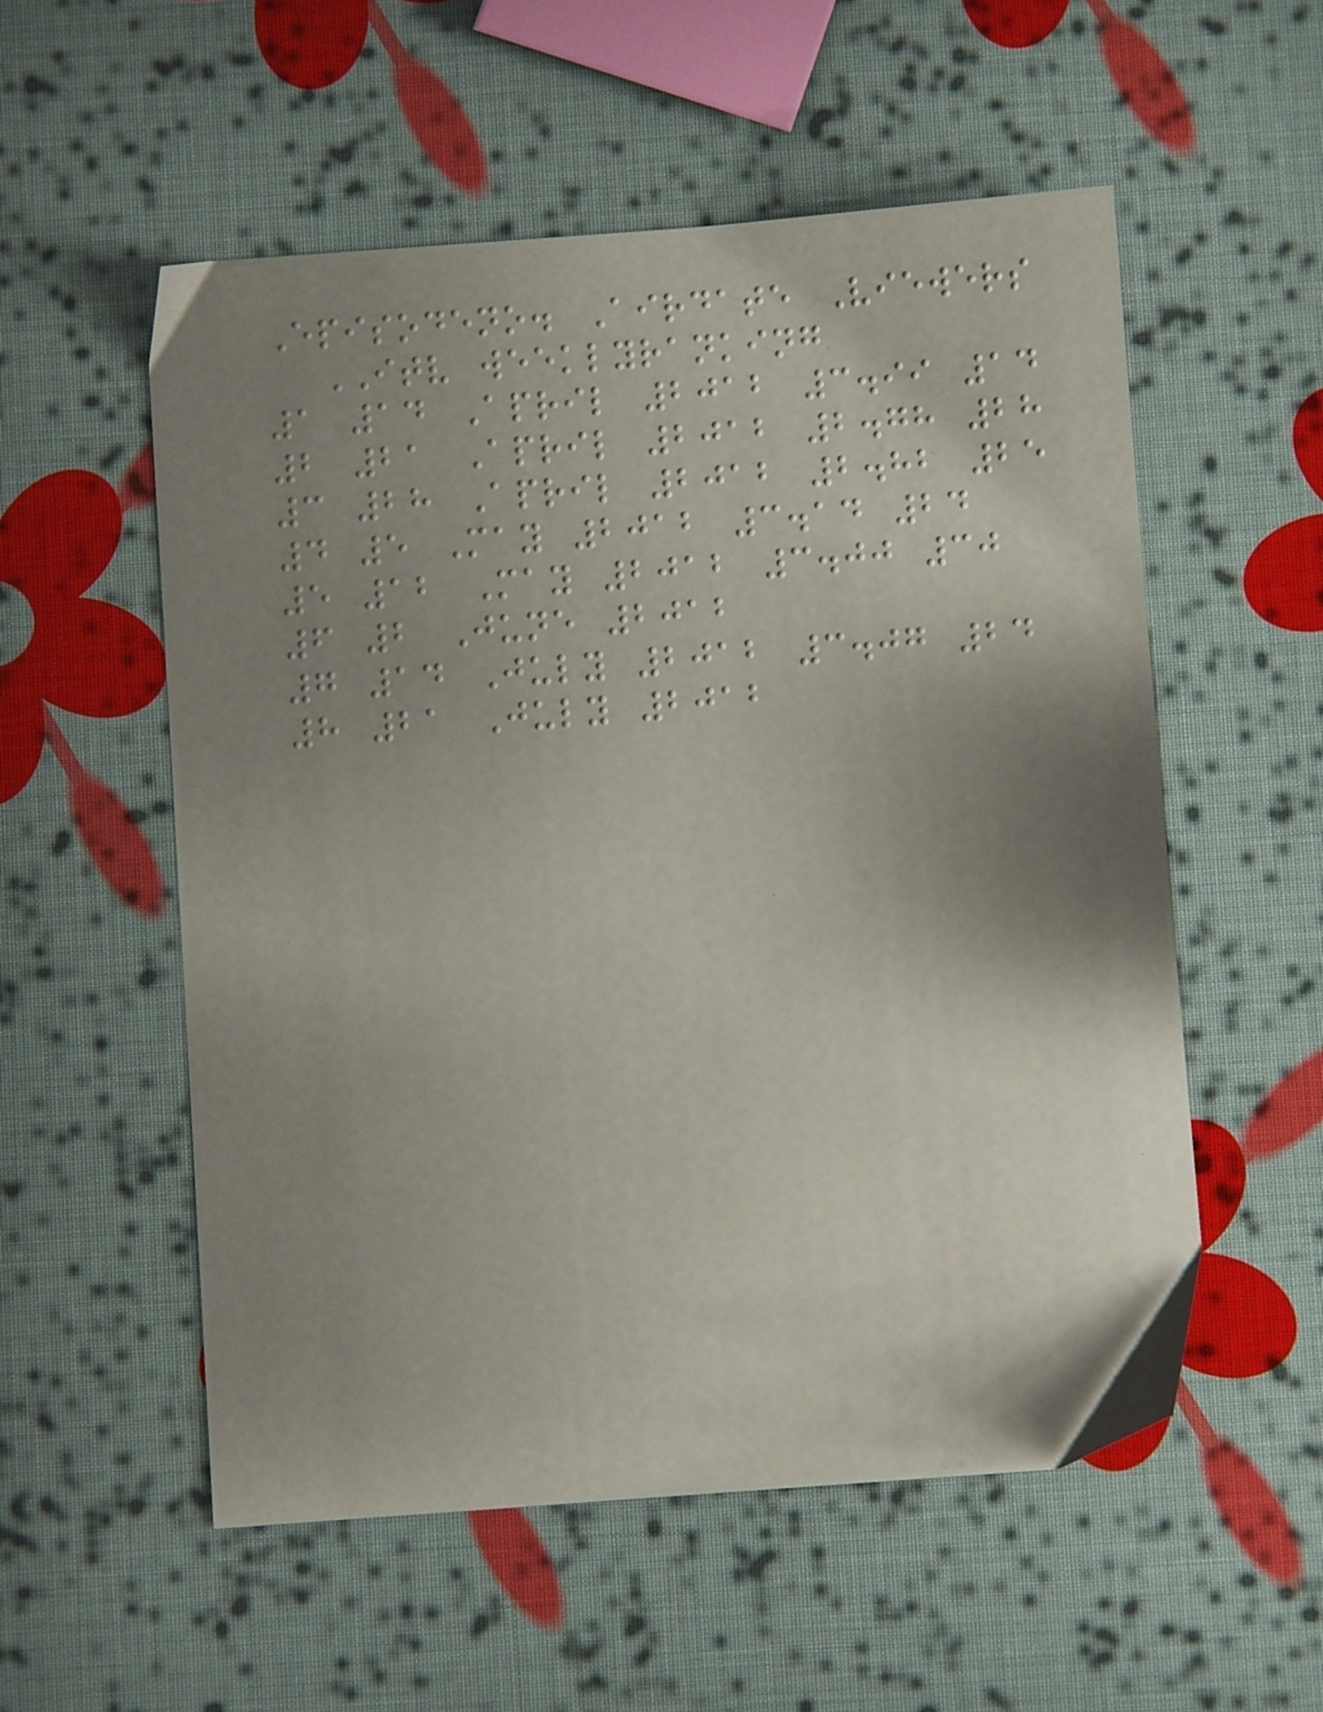Episodeno. Airdate Viewers
ITV weeklyranking
1 14 April 2012 3.99 14
2 21 April 2012 2.78 28
3 28 April 2012 2.82 25
4 5 May 2012 3.14 24
5 12 May 2012 3.00 30
6 2 June 2012
7 14 July 2012 3.07 24
8 21 July 2012
